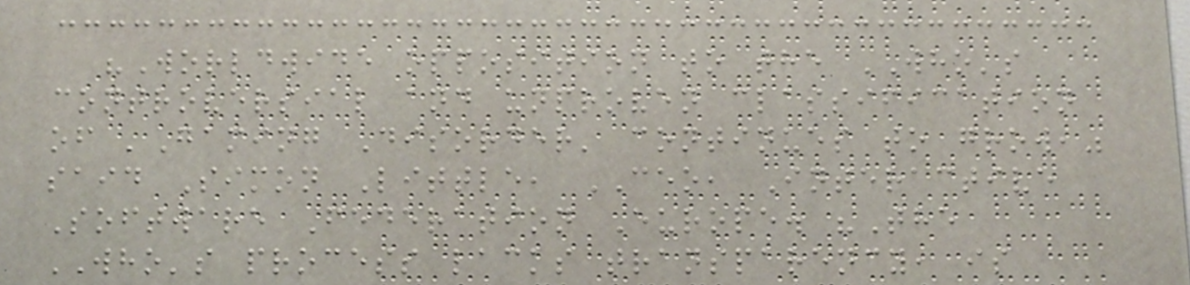"Worldwide opposition to the WHO's
controversial and unproven classification
of 'Gaming Disorder' continues to grow,"
said Simon Little, CEO, Interactive
Software Federation Europe. "The
WHO's process lacks transparency, is
